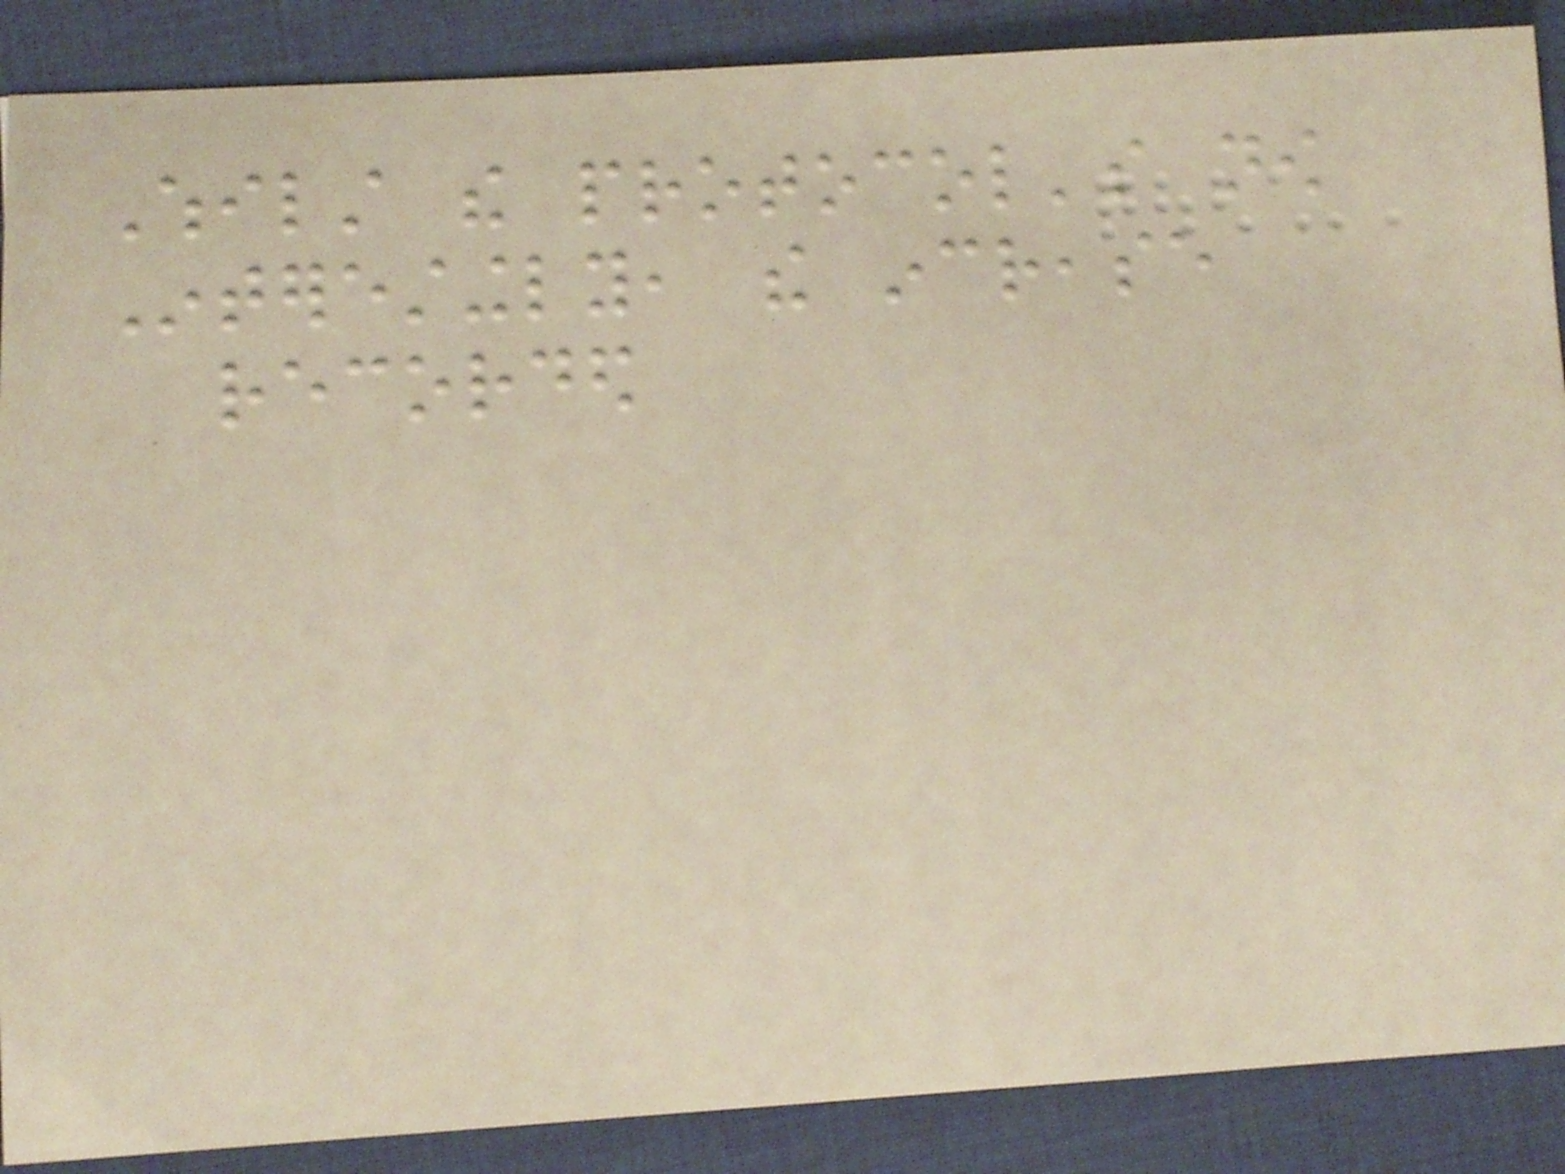Whilst the protocol's now
Interestingly, the increase
recorded
